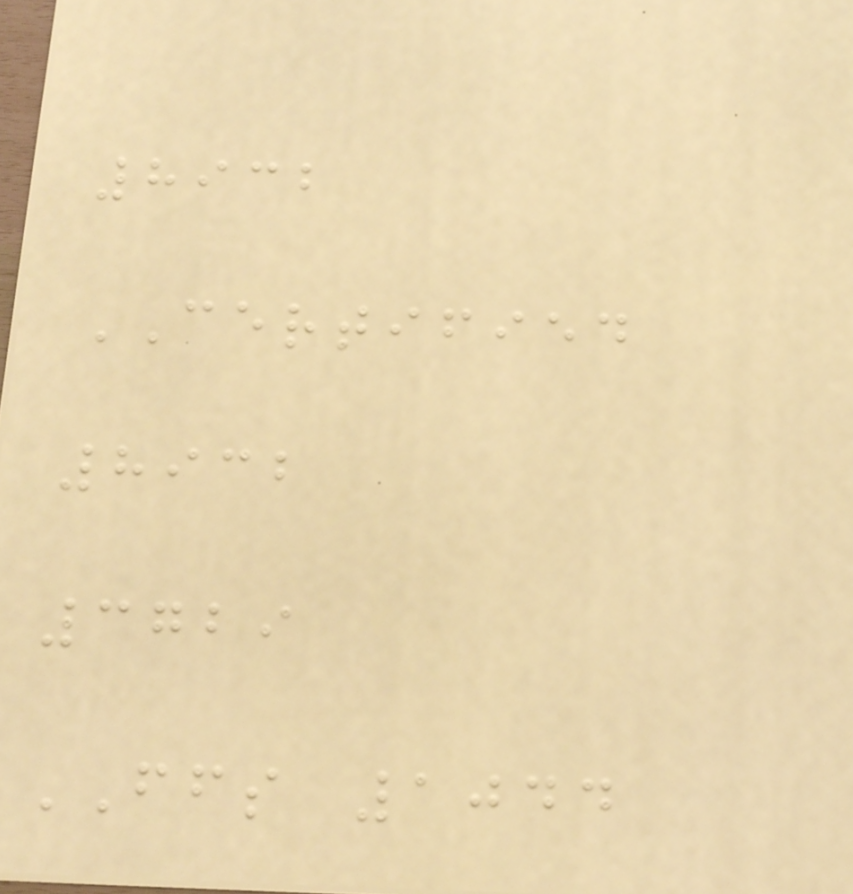8932
CERTIFIED
8932
3729
FFS 1044
